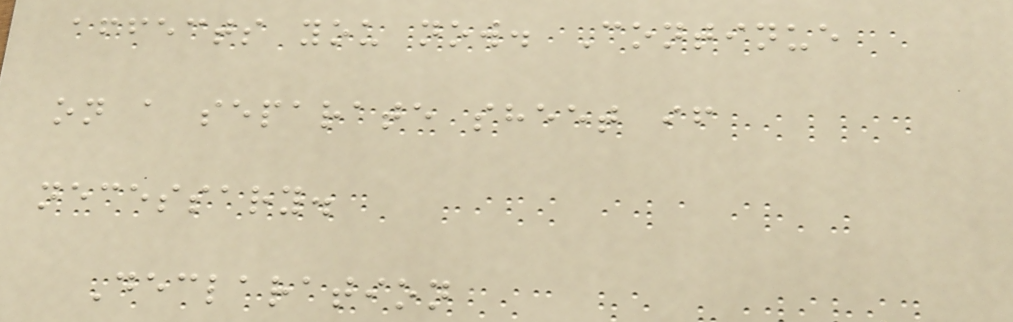affects you now. Continue
on a separate sheet if
necessary.
Declaration
